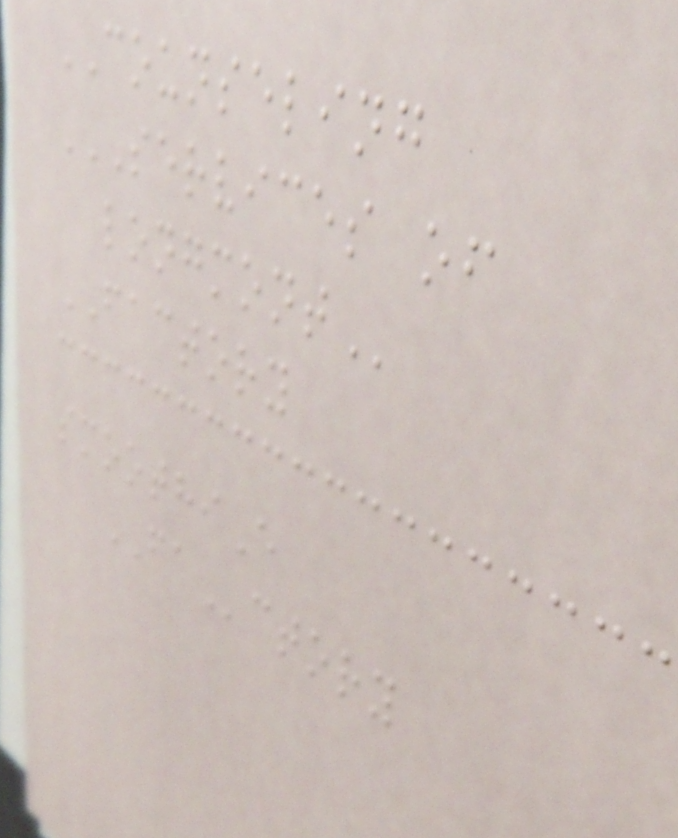COUNSELING
SERVICES OF
LONGMONT
FACTORY
smoothiE
FActory
